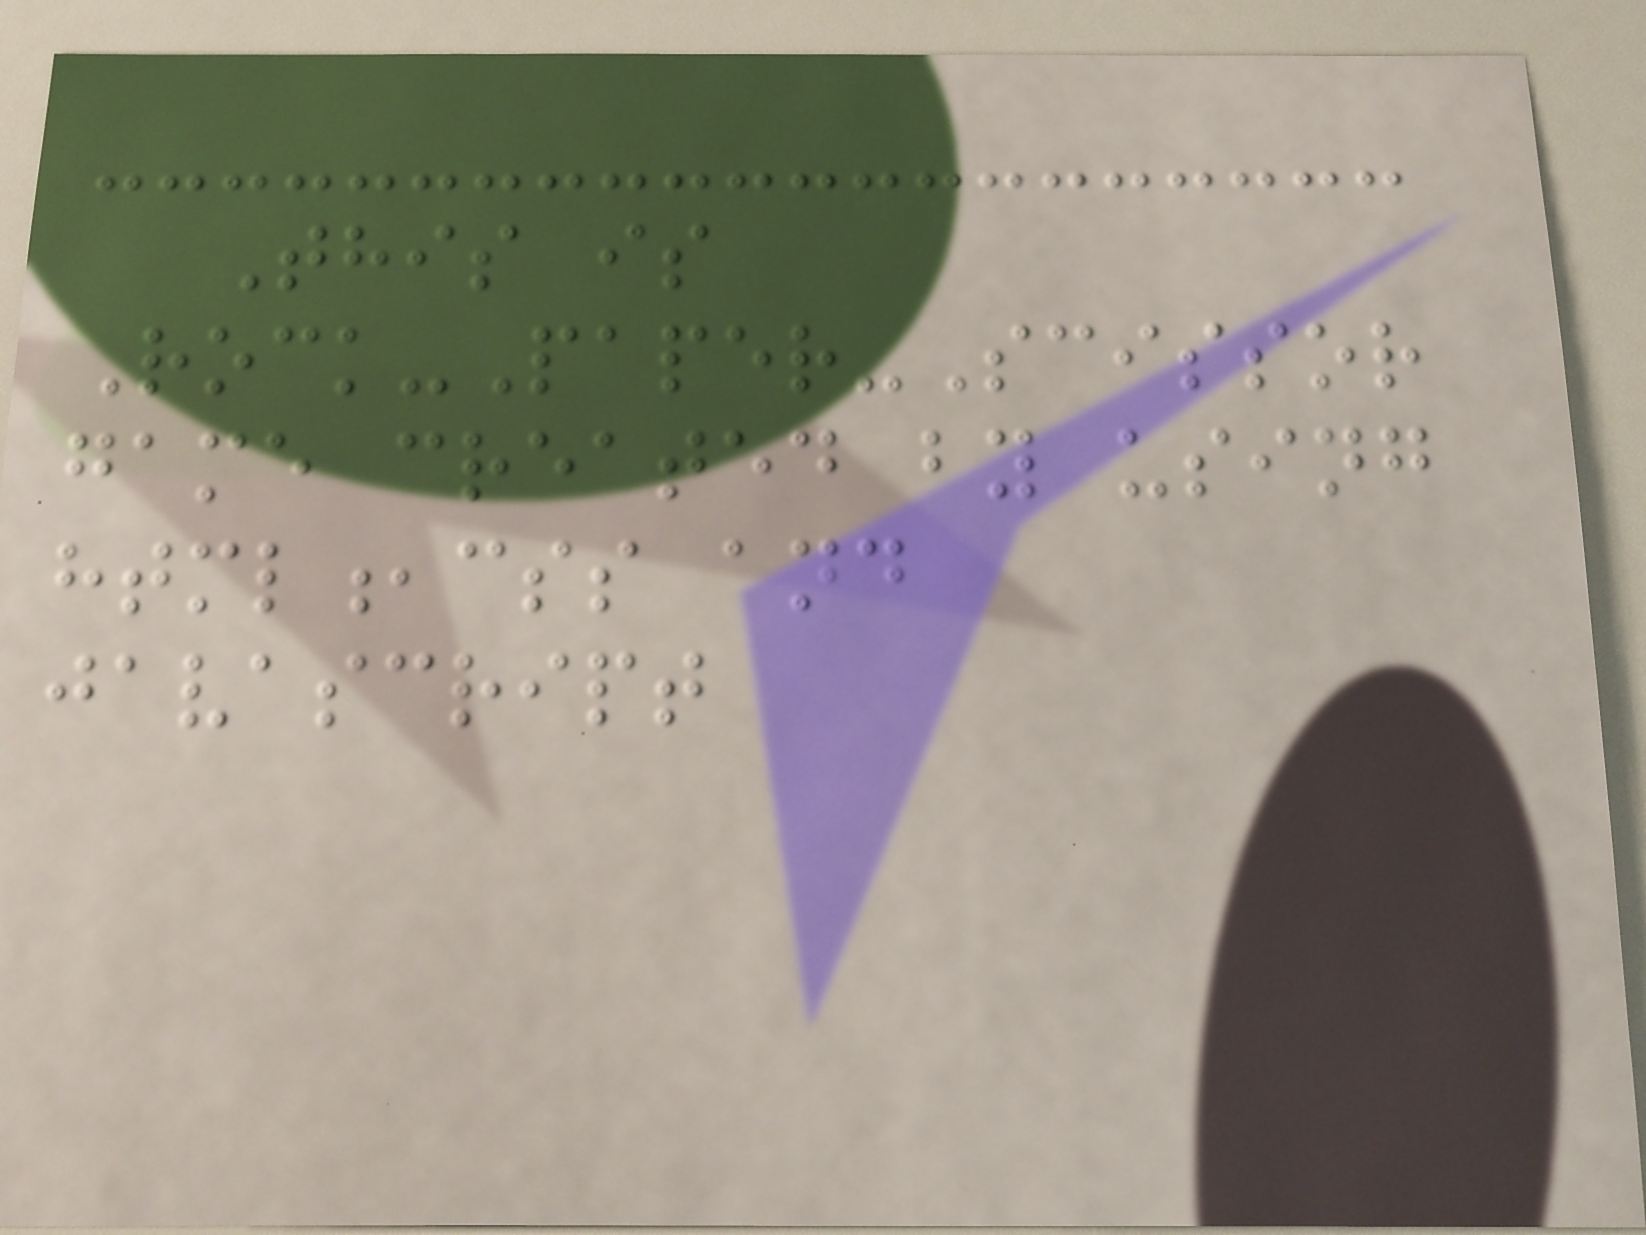This is
Rock-Paper-Scissor
game created by using
html,css and
javascript
